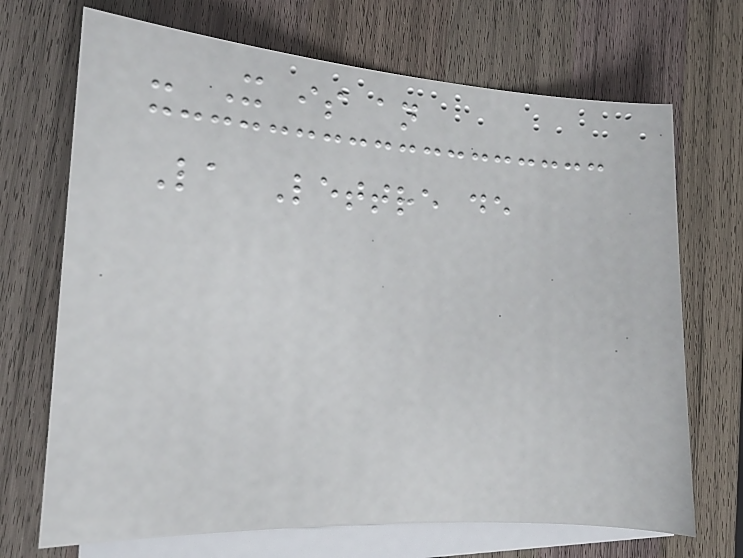- It is an
La Lettre de
